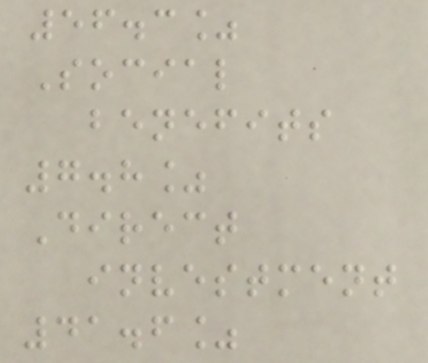56.3%
Social
benefits
7.8%
Direct
investment
41.6%
